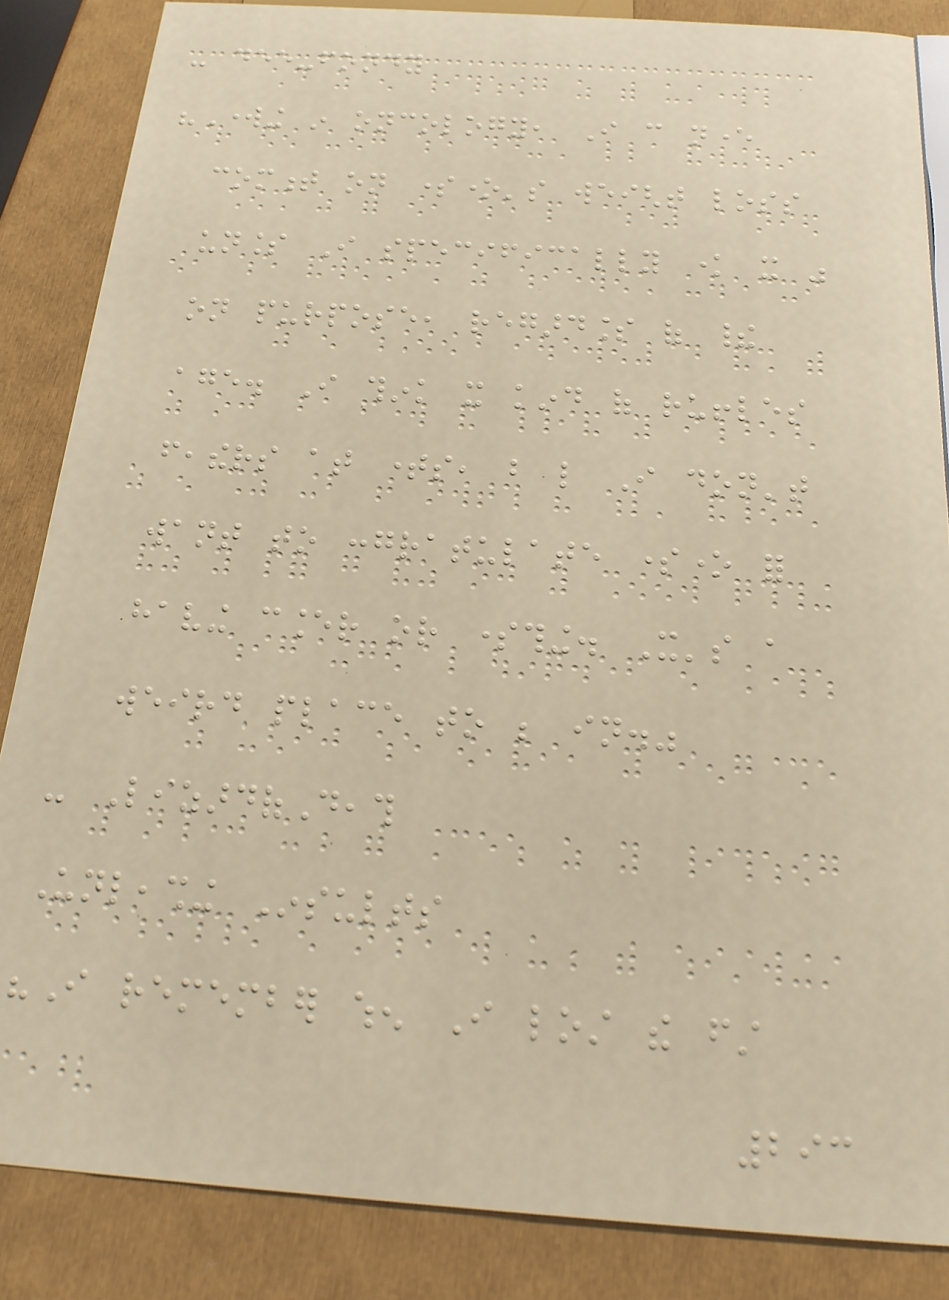- dee-fondy
"Working in oncology, I can never
comment on someone's weight loss
unless I specifically know it was
on purpose, regardless of their
age. I think it kind of ruffles
feathers at times, but like I don't
want to congratulate someone for
having cancer or something. It's a
weird place to be in."
- LizardofDeath
Unleashing Insults
"I remember when I lost the first
293
